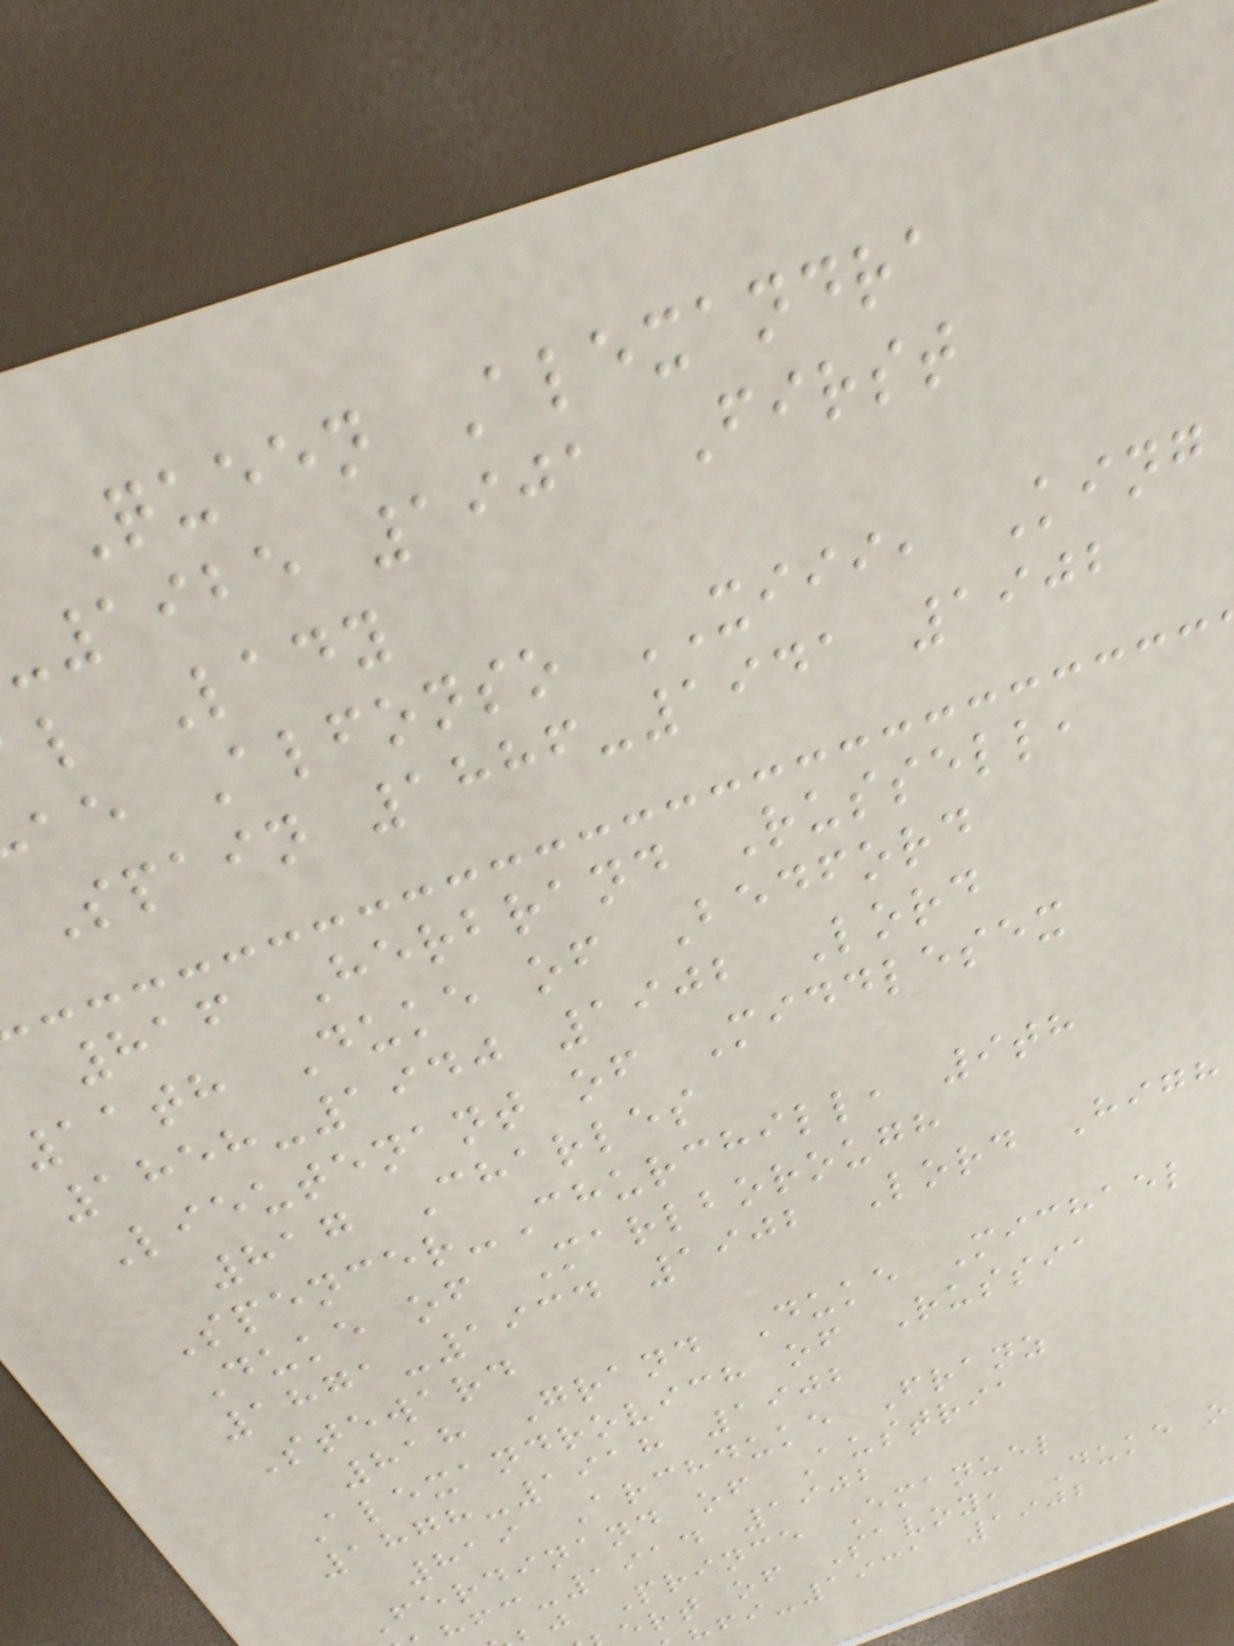Queen Alexandra
1925 1901 First
l Lady
ae Alfonso XIII, King
Spain 1886-1941 1902
816 Herbrand Russell,
11th Duke of Bedford
1858-1940 1902 Lord
Lieutenant of Middlesex
817 Charles
Spencer-Churchill, 9th
Duke of Marlborough
1871-1934 1902 Lord High
Steward
818 Grand Duke Michael
Alexandrovich of Russia
1878-1918 1902
819 Archduke Franz
Ferdinand of Austria
-1914 1902
j Prince Emanuel
ert of Savoy, Duke o
-1931 1902
